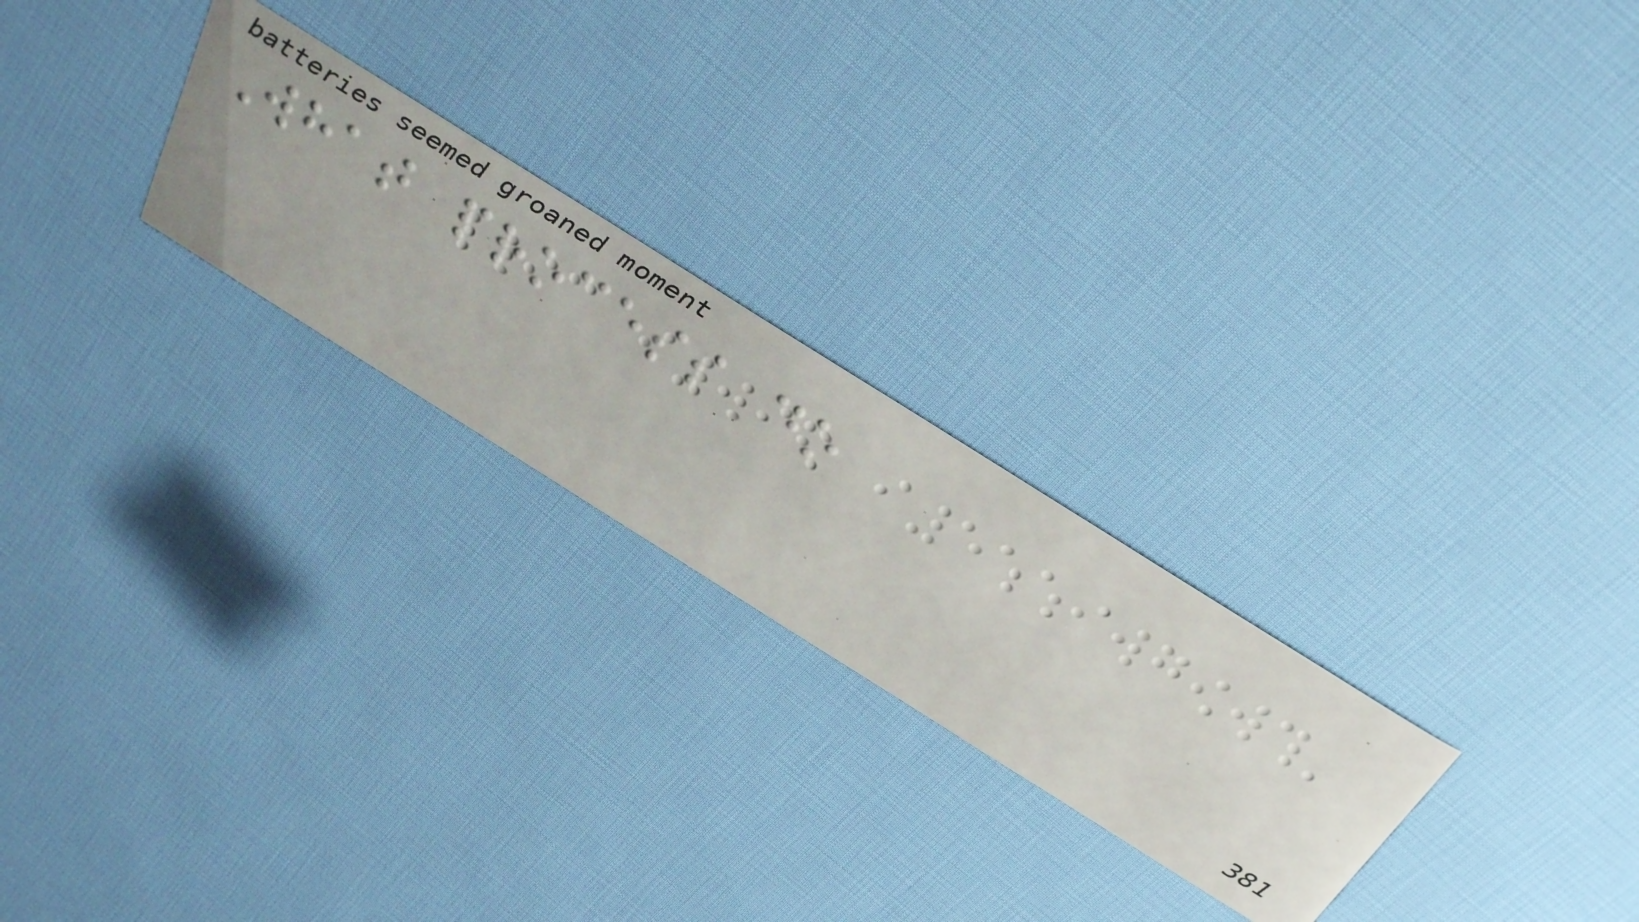What process do
